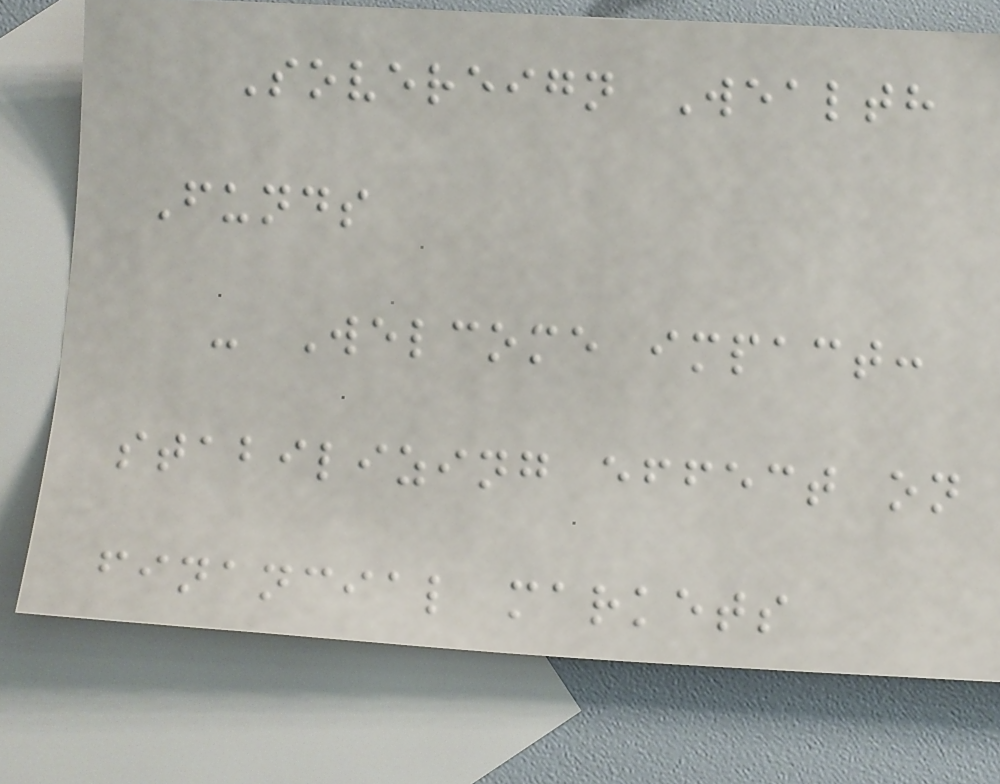Sovereign Wealth
Funds
- Welcome impact:
stabilizing effect on
financial markets
